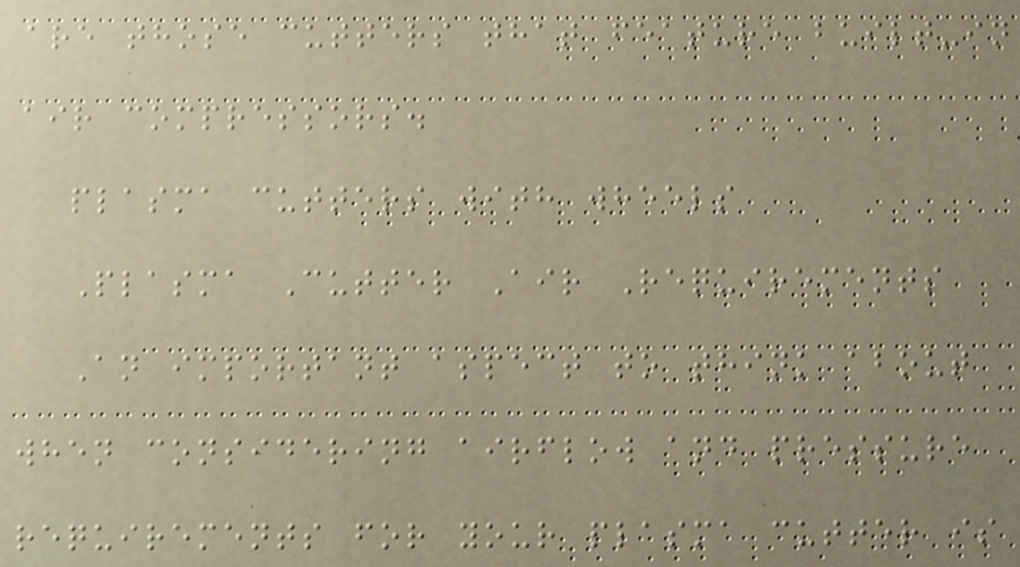are those cutters that feature built-in
air compressors.
plasma cutters with wheels
Plasma Cutter Air Requirements
An important aspect to think about
when considering airflow and pressure
requirements for your plasma cutter is
